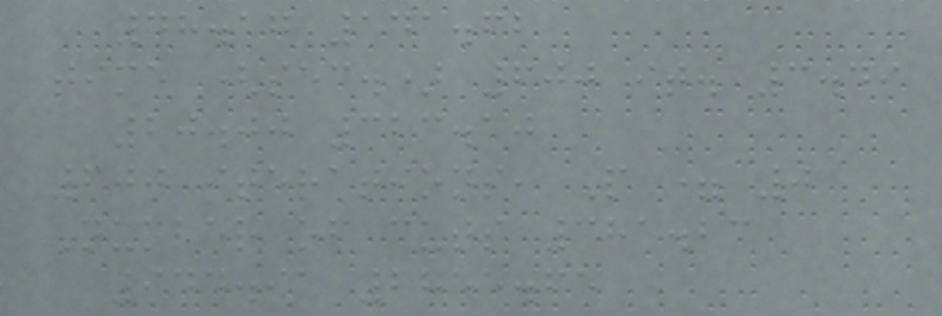48.17 141.62
time (sec.) 600 it. 3.49
20.00 323.10
600 iterations, P = 0
Number of cuts 381.23
944.91 2855.65
